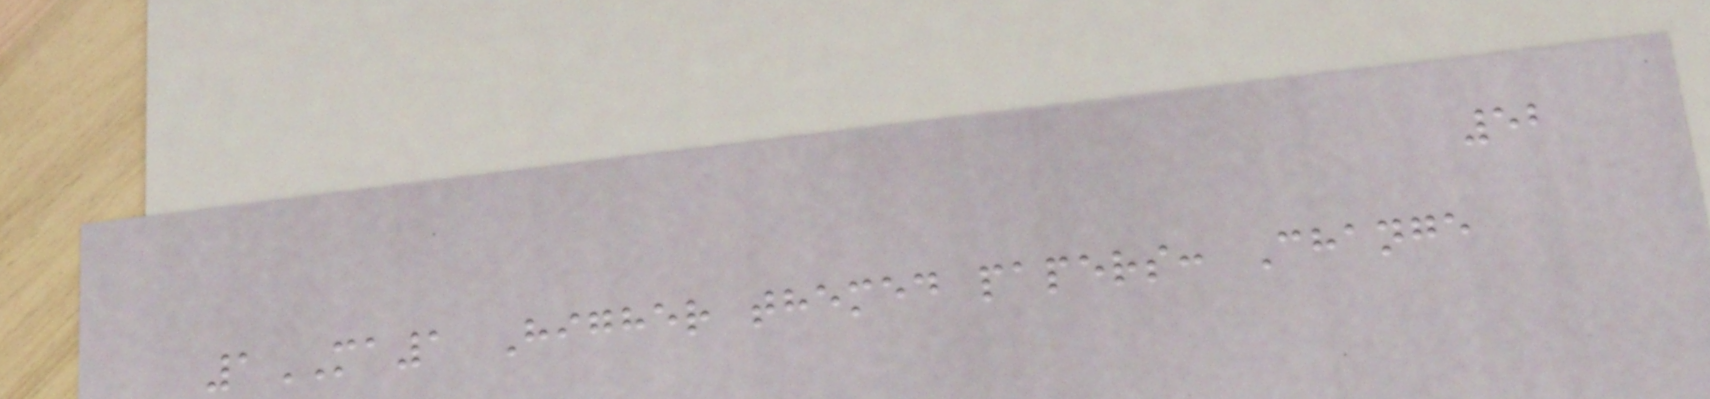52
1MA1 Higher themed papers: Change
